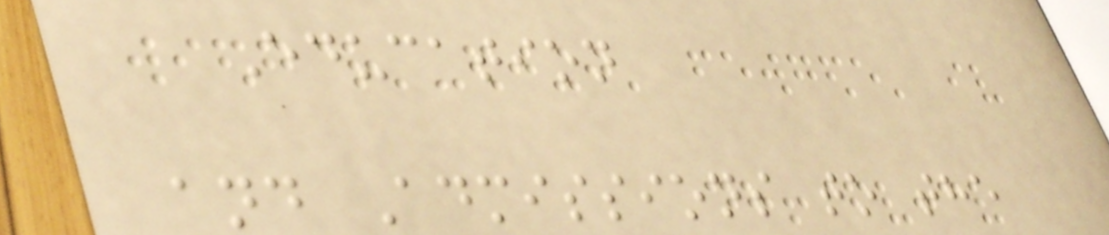Education
and Admissions to the
